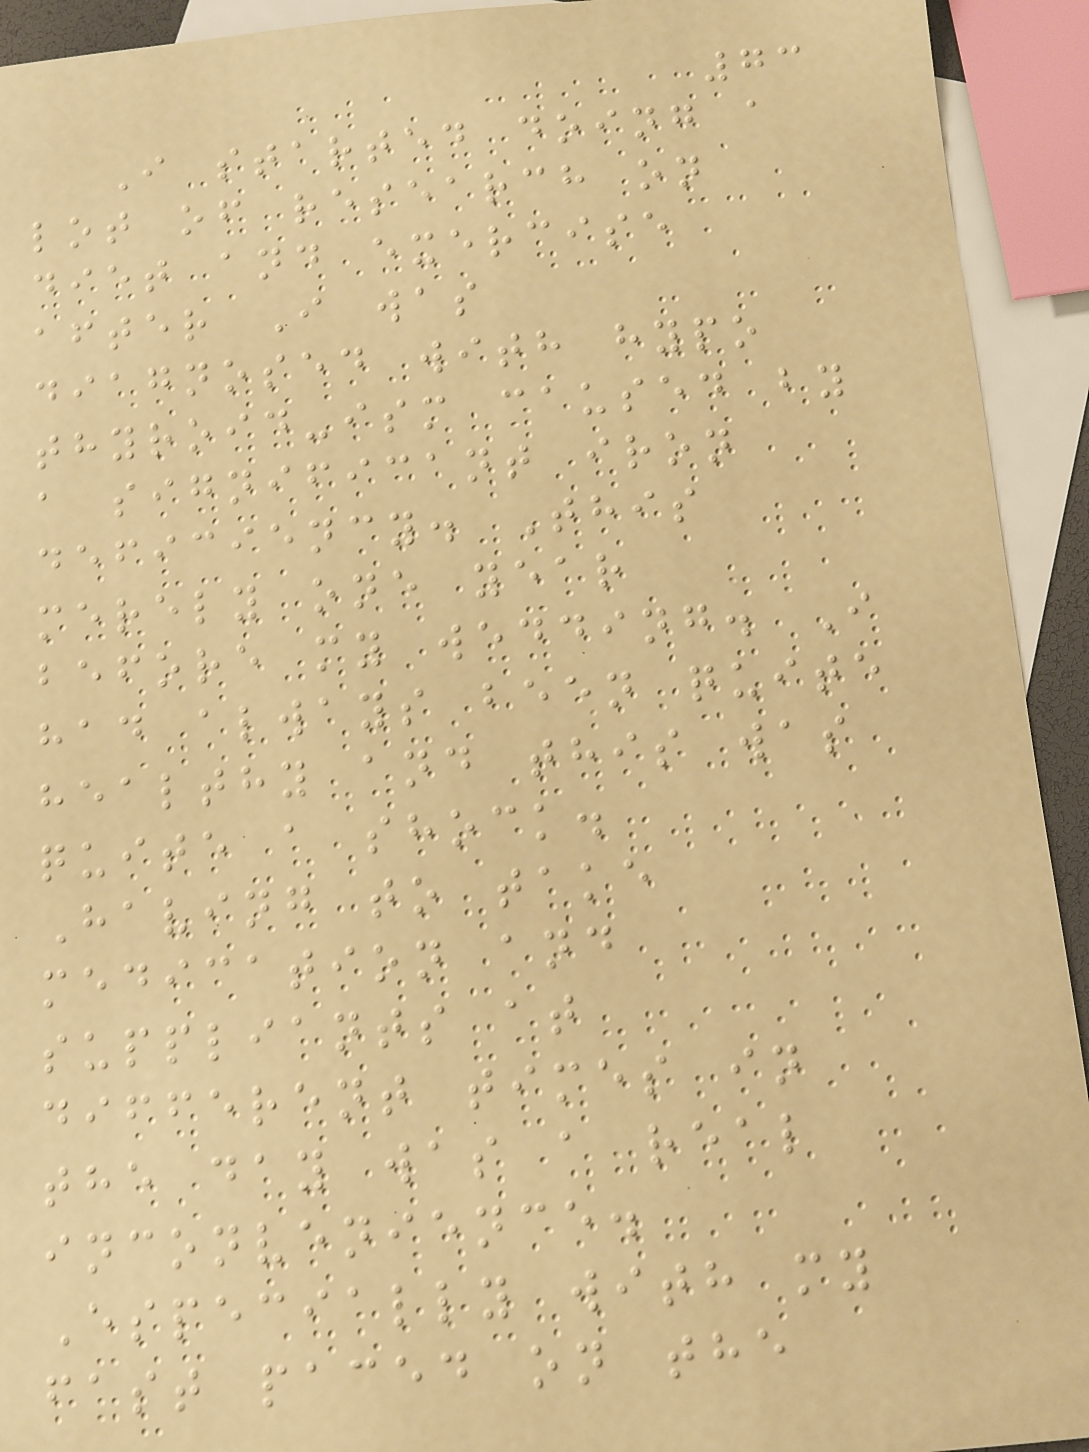73
I started doing a
lot of research on
diet and exercise
after I was
diagnosed with hypo
thyroid-ism caused by
a significant iron
deficiency. This
merely one year
before my wedding. I
had always been quite
healthy and this was
quite a shock.
Having to take
medication and
suppliants at
different times in
the day was a real
inconvenience.
Especially with my
fast paced on the
